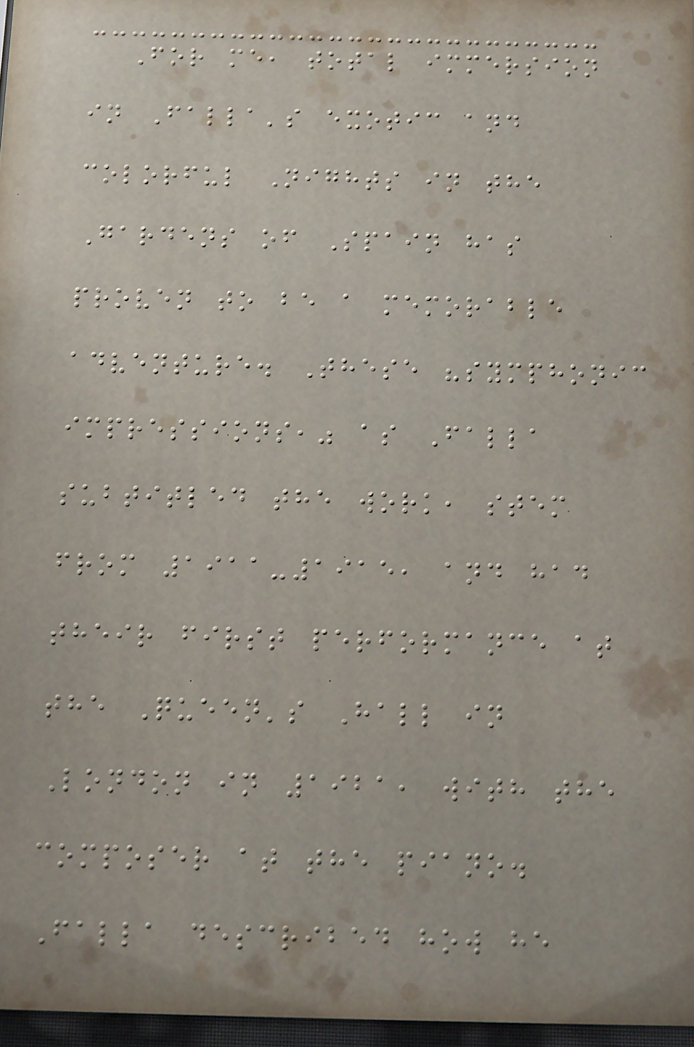For me, total immersion
in Falla's exotic and
colorful Nights in the
Gardens of Spain has
proven to be a memorable
adventure. These "symphonic
impressions," as Falla
subtitled the work, stem
from 1911-1915, and had
their first performance at
the Queen's Hall in
London in 1921, with the
composer at the piano.
Falla described how he
